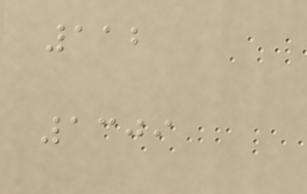112
1309
